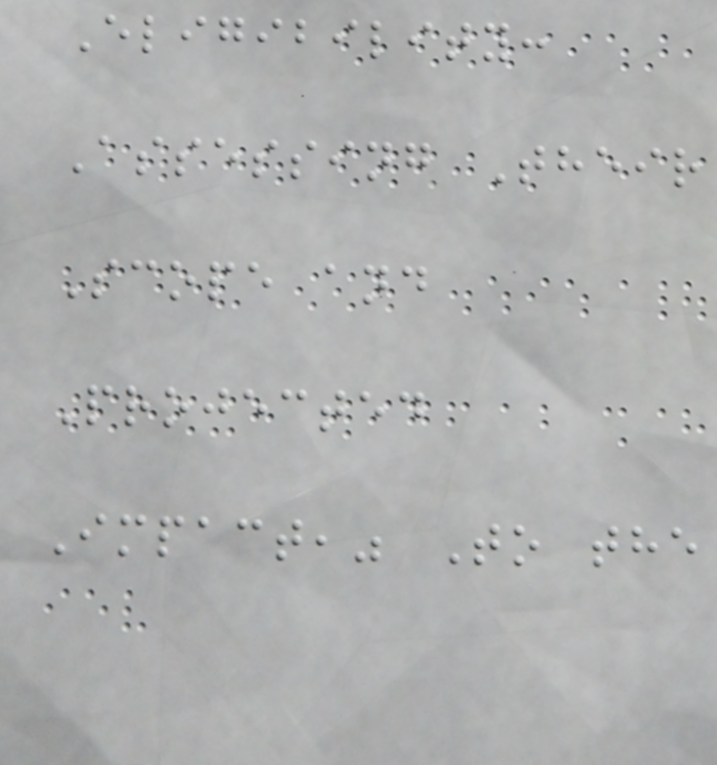Eligibility:
Assessing Their
Scope and
Projected
Impact," To the
